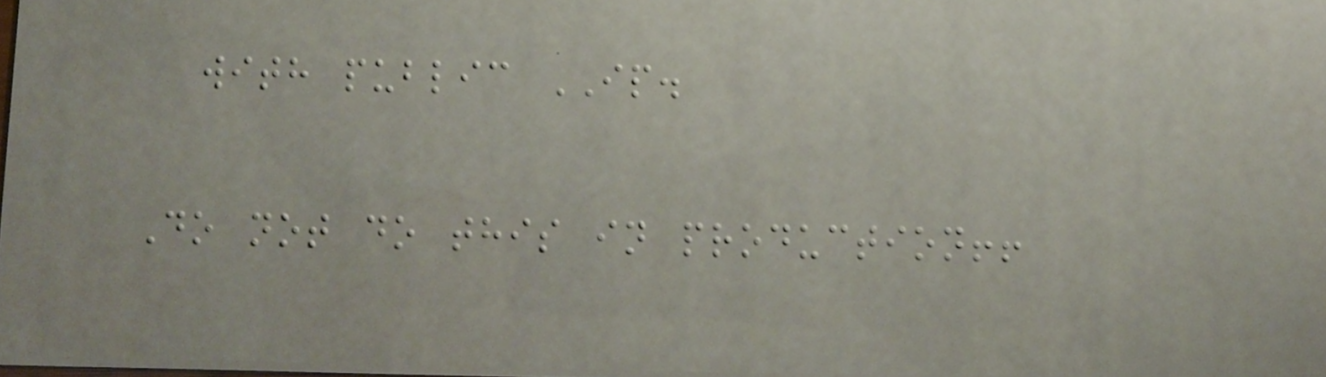with public IP.
Do not do this in production!!
